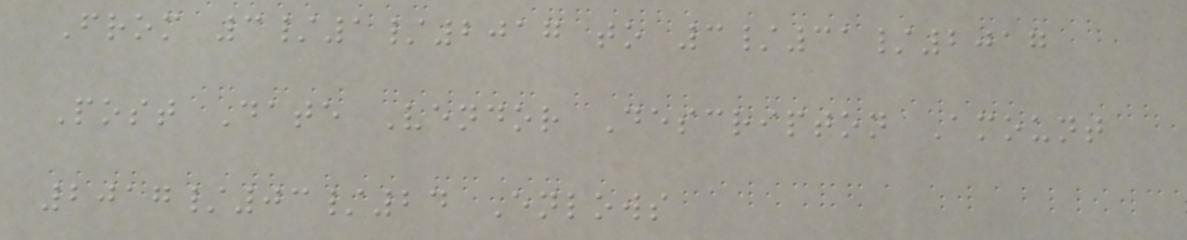From 3/1/2017 to 3/31/2017
Post Date Vendor Descripton Amount
2017/03/24 Enlows
